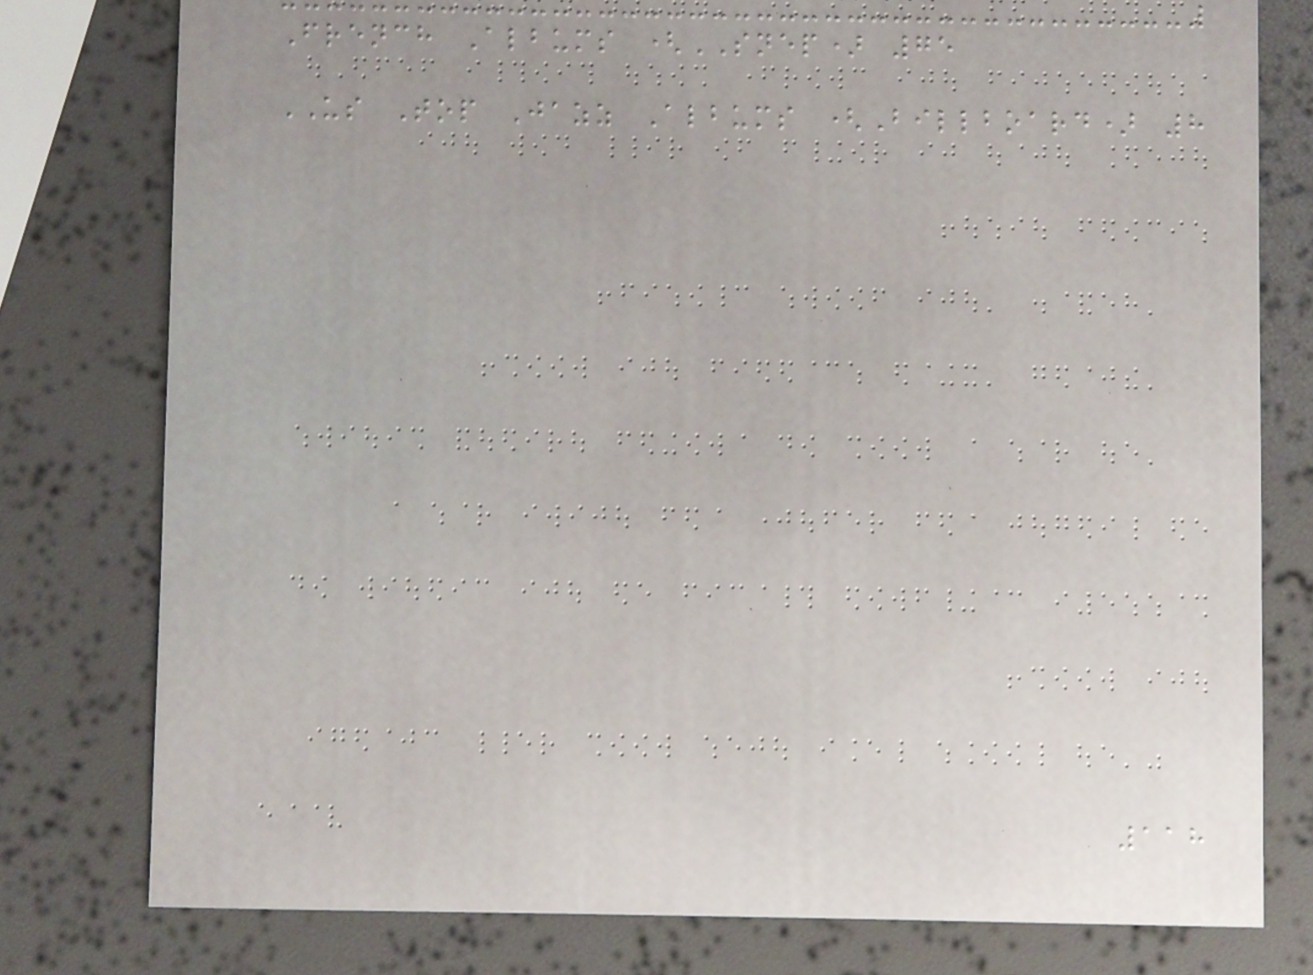French Albums (SNEP) 75
US Top Jazz Albums (Billboard) 8
118
